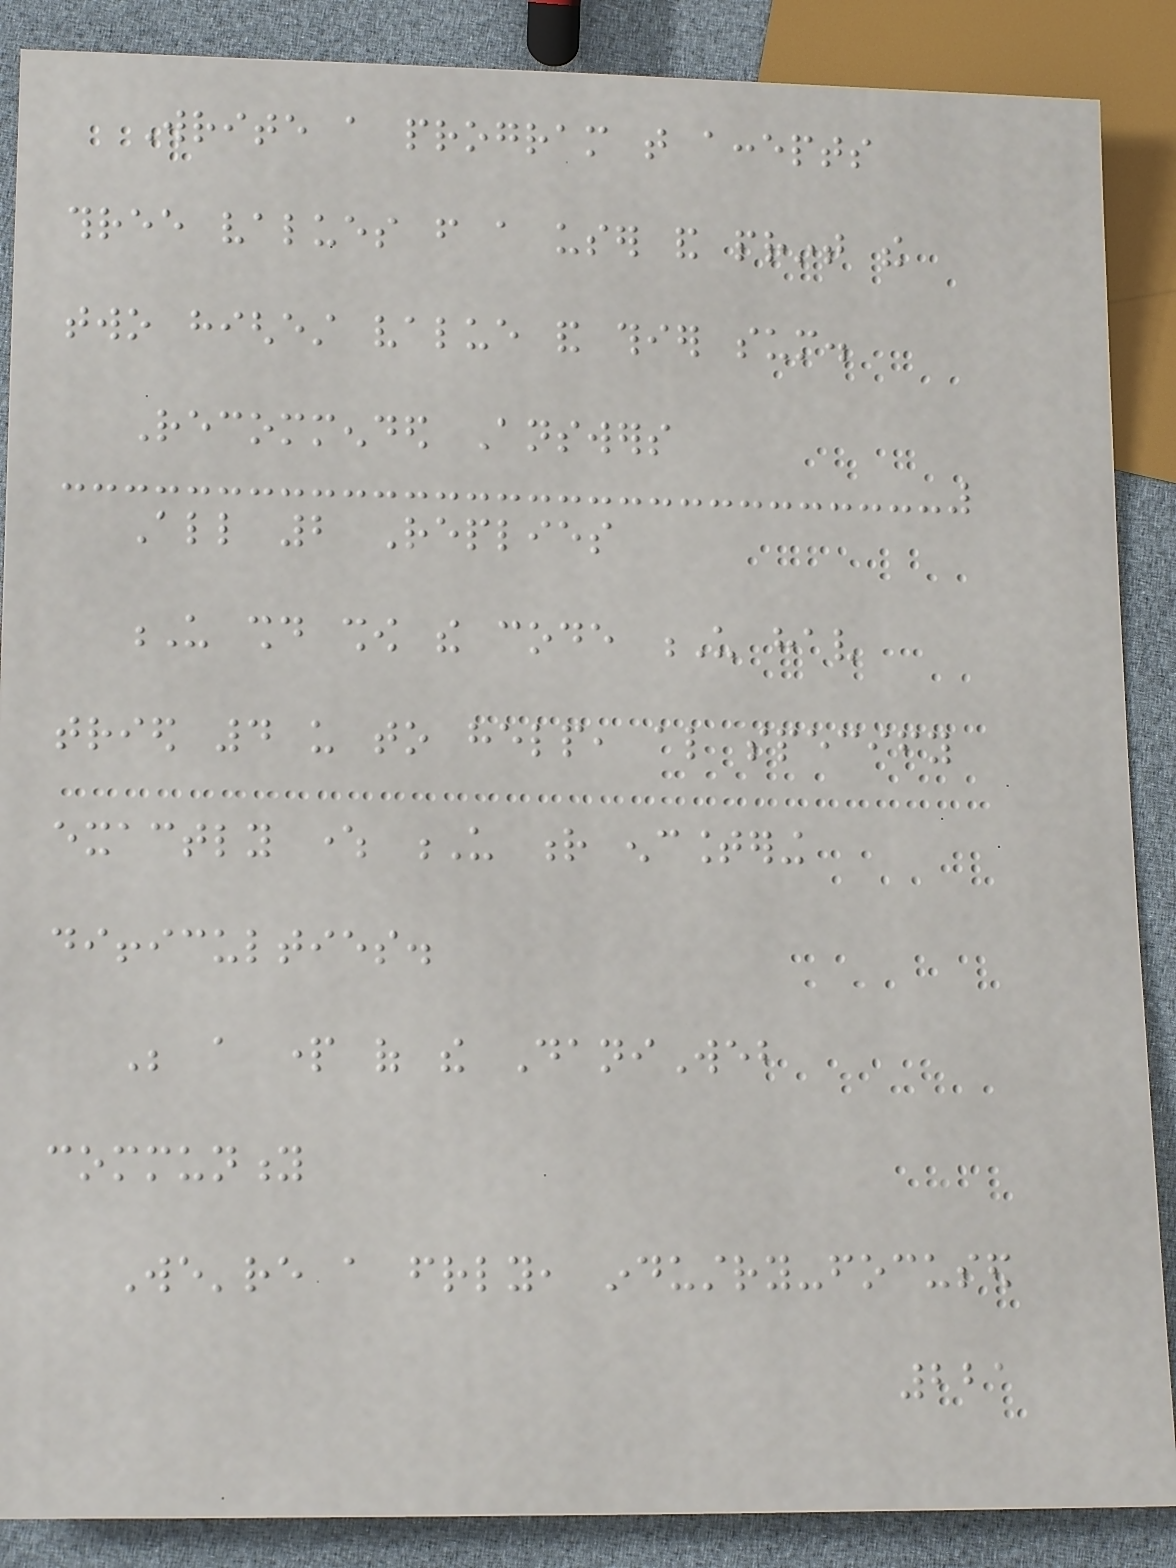Write a program that accepts
three values from a user and print the
two highest value and thier sum.
Recommended Answers
All 2 Replies
U should show the code U hav
tried 4 us to help, also specify
exactly where U r encountering
difficulties.
Be a part of the DaniWeb
community
We're a friendly, industry-focused
221
